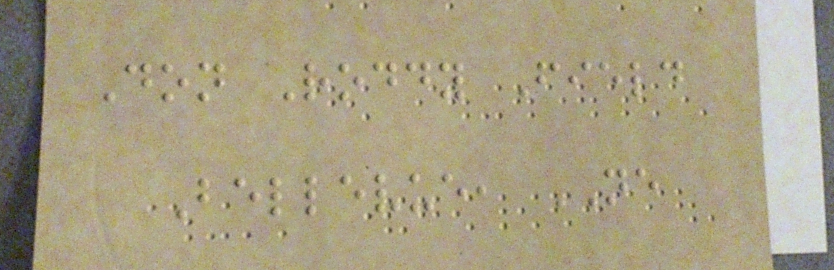Don Roddy Field
Bellevue, NE
